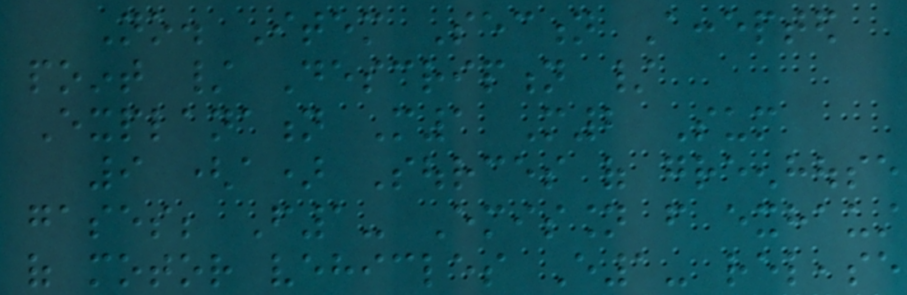No. Item Section Accepted
point / Description /
Explanation M1 M2 Sum
9 (a) Sources of greenhouse
gases; F1- Emission from exhaust
of motor vehicles E1- release
